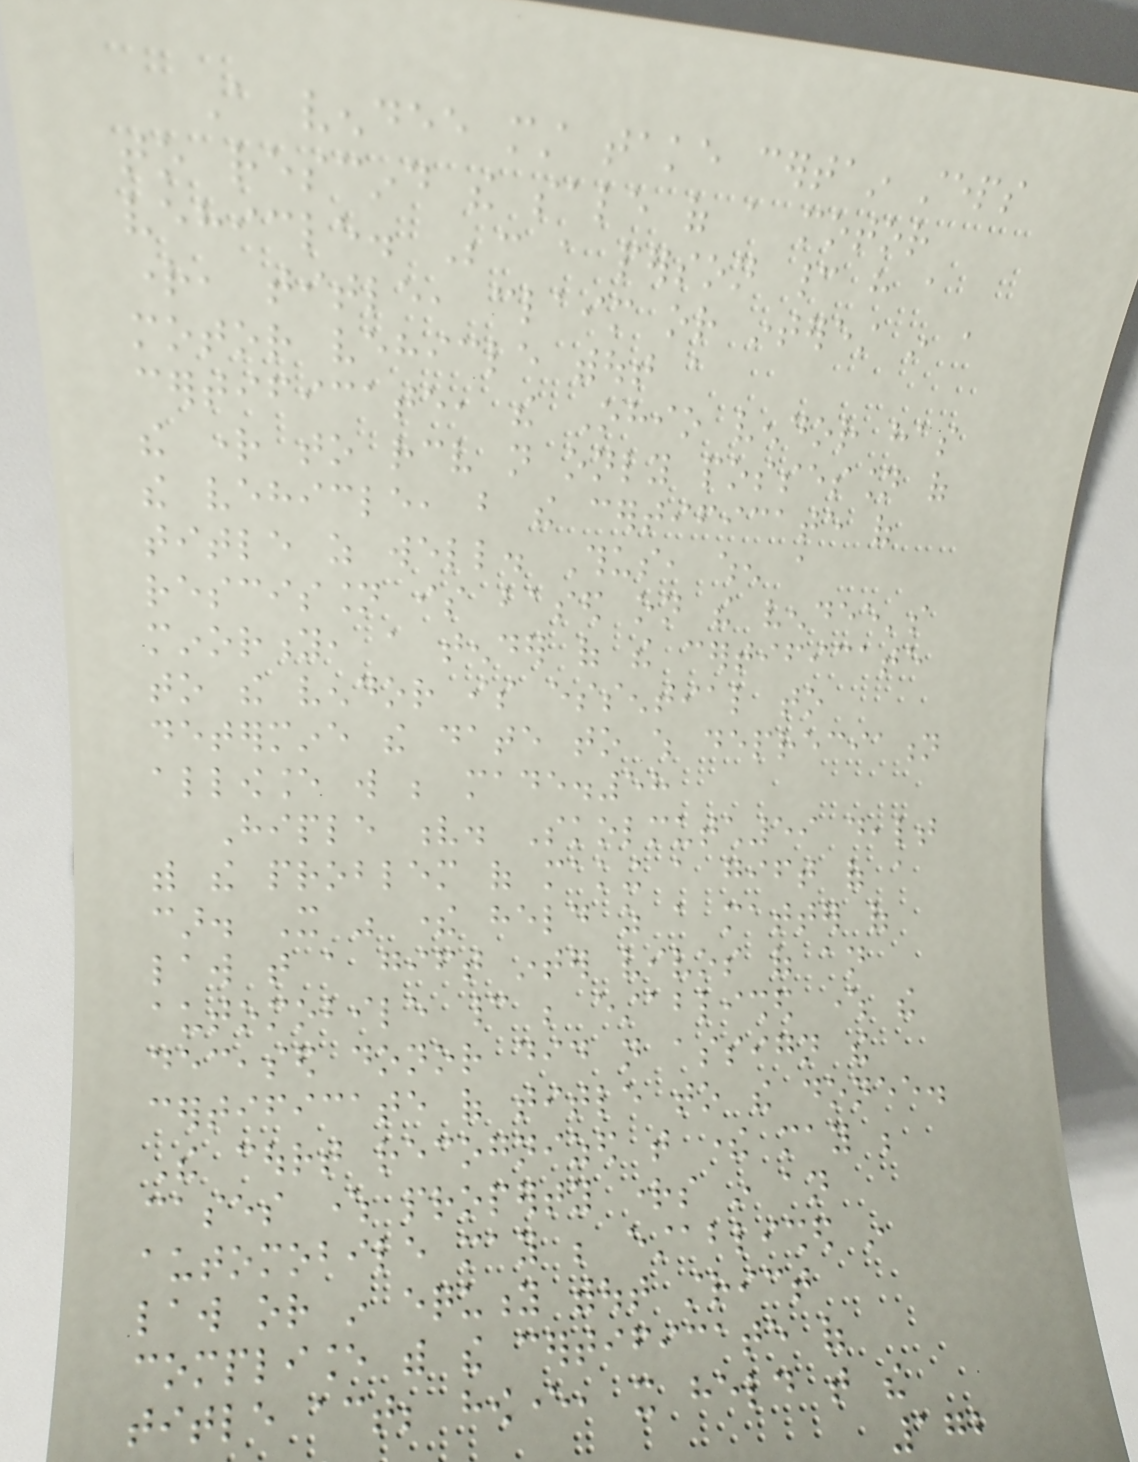A vendee must take certain steps
to rescind the sale of a motor
vehicle. Because a person cannot have a
right, title, claim or interest in a
motor vehicle without a
certificate, the Ohio vendor has
the right to receive not only possession of
the vehicle, but the certificate of
title as well. Thus, when a
rescission is based on the vendee's
minority, a tender of the certificate
to the vendor is essential to
determine the date to which depreciation
allowance will be made.58
Hiple v. Skolmutch59 dealt
with the problem of making a gift of a
car. It was there held as a matter of
law that a gift inter vivos of an
automobile cannot be established where the
deceased donor did not assign the
certificate of title to the donee.
The court recognized that there may be
cases where property rights in an
automobile may be established in
law or in equity without strict
compliance with the certificate of
title act; however, it held that the
172
